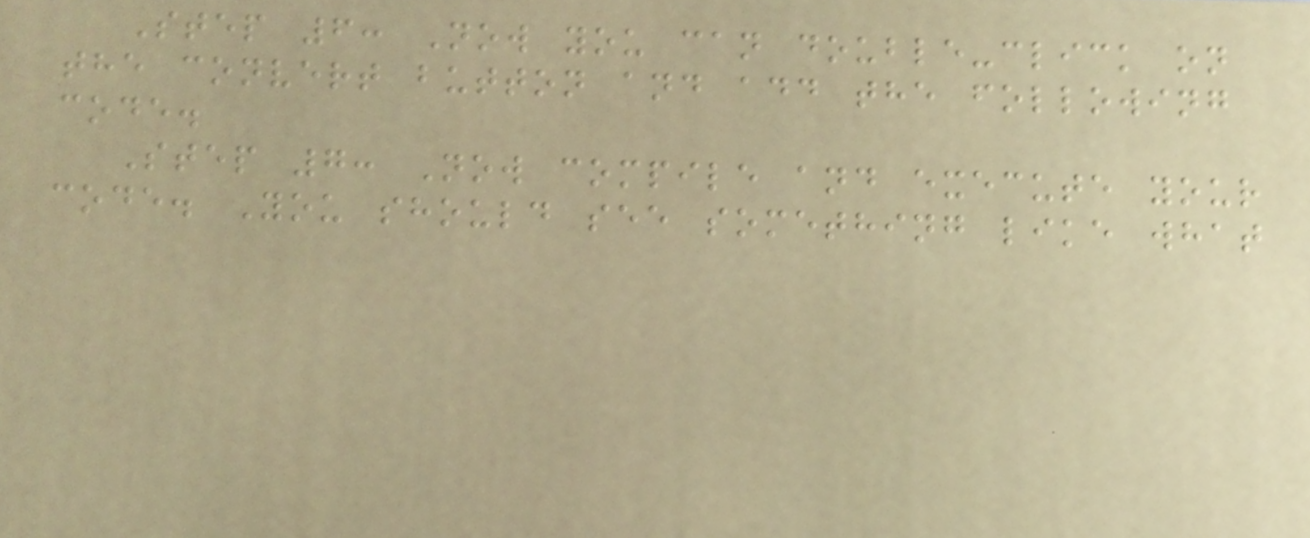Step 6: Now you can double-click on
the convert button and add the following
code.
Step 7: Now compile and execute your
code. You should see something like what
